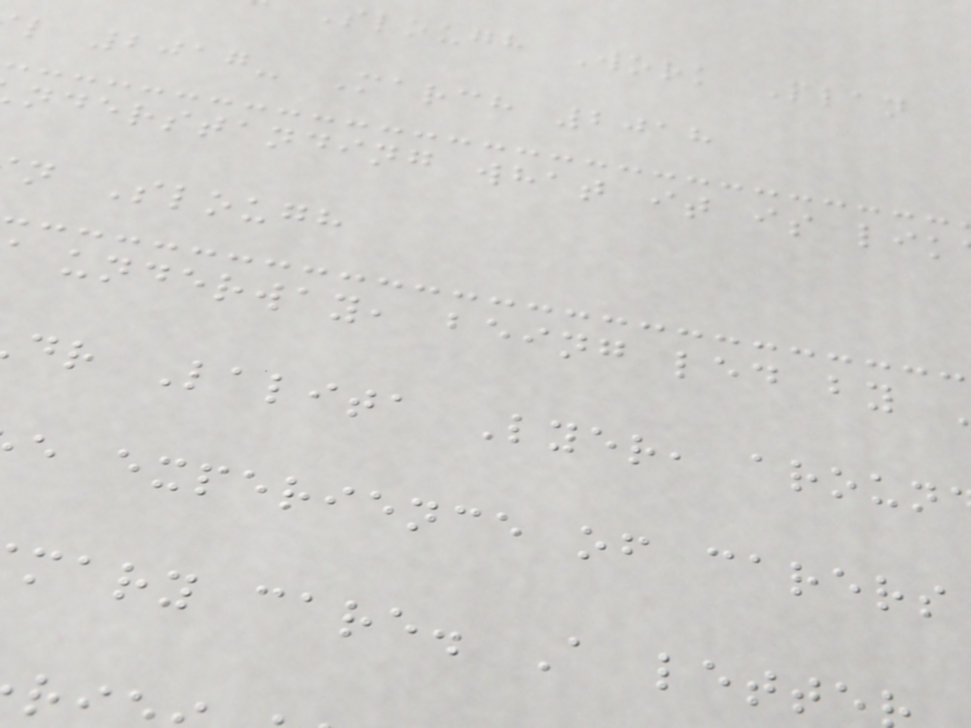slough Work Plan
l 2017- March 2018
nderstanding what it is lik
n Slough
underway, being led by
dr Lalita Lyer, aroun
e experience of carers
mary care. A lette
